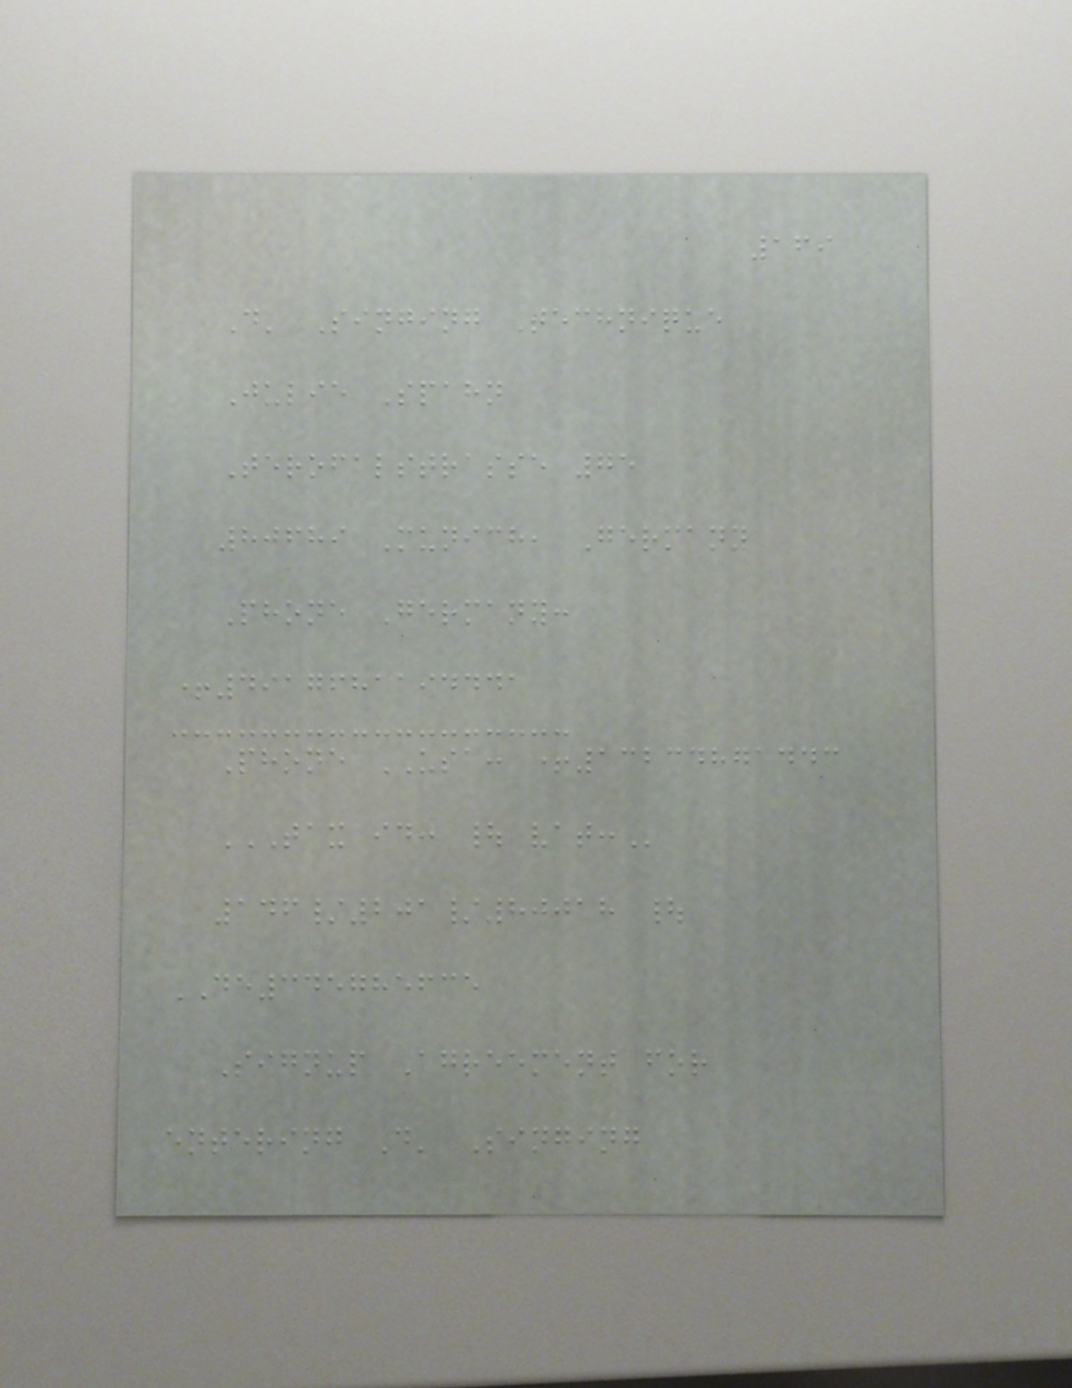169
D' Singing Technique
Julie Spahn
Terofalstrasse 75
80689 Munich, Germany
Phone Germany:
+4917681194441
Phone USA: +13234871443
TAX ID: | VAT:
146/201/80018 |
DE345785635
Signup Agreement for
entering D' Singing
